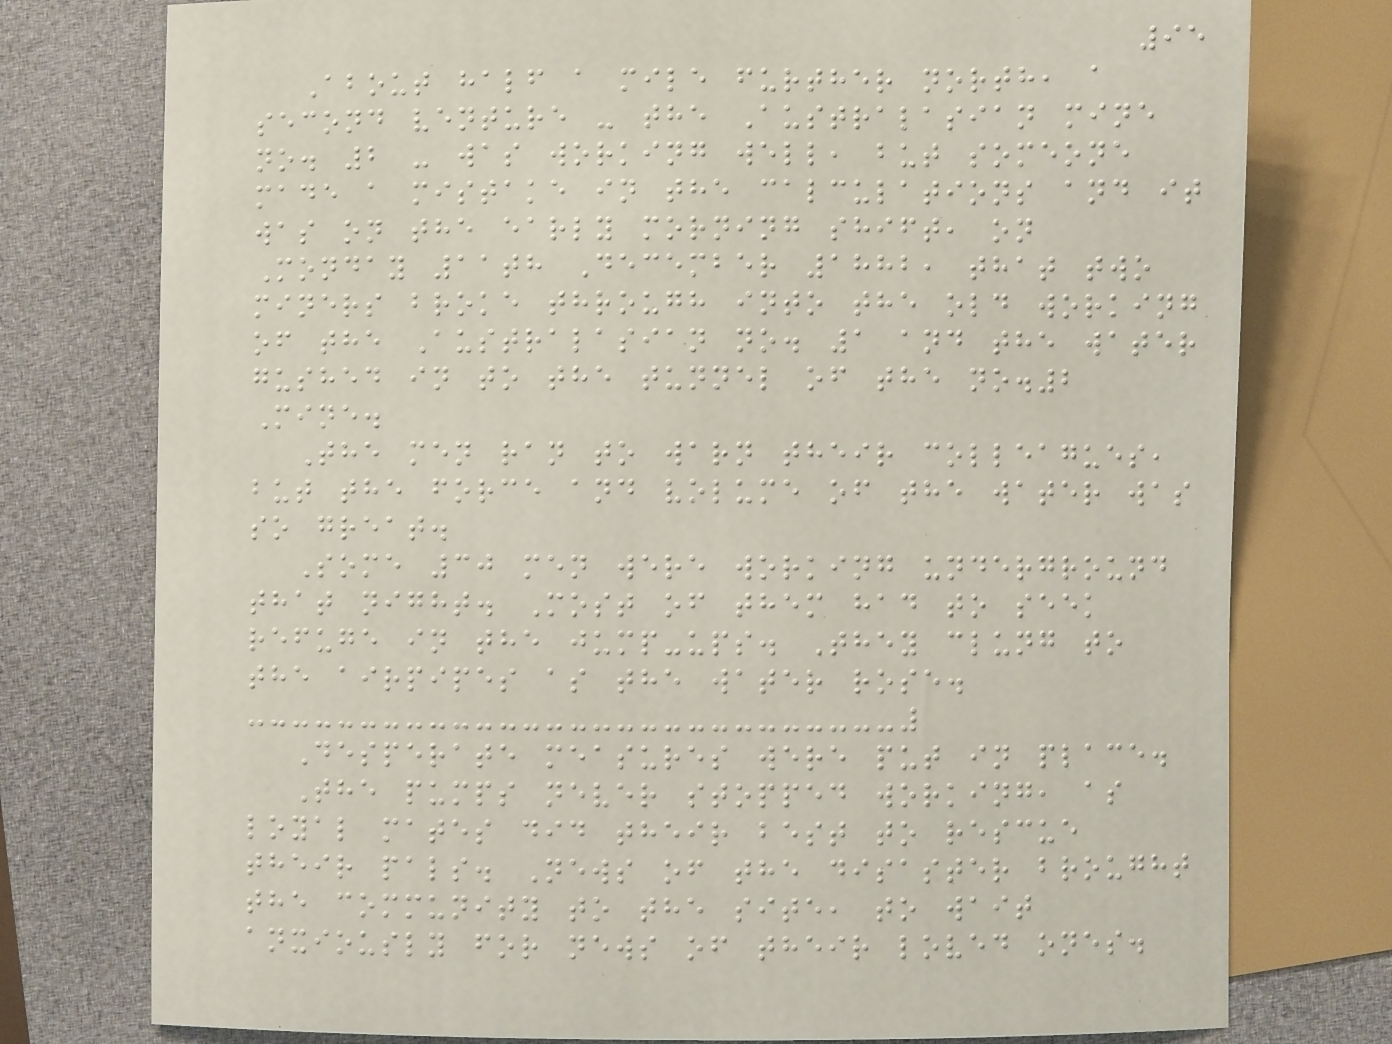95
About half a mile further north, a
second venture - the Australasian mine
no. 2 - was working well, but someone
made a mistake in the calculations and it
was on the early morning shift, on
Monday 11th December 1882, that two
miners broke through into the old working
of the Australasian no. 1 and the water
gushed in to the tunnel of the no.2
Mine.
The men ran to warn their colleagues,
but the force and volume of the water was
so great.
Some 30 men were working underground
that night. Most of them had to seek
refuge in the jump-ups. They clung to
the airpipes as the water rose.
Desperate measures were put in place.
The pumps never stopped working, as
loyal mates did their best to rescue
their pals. News of the disaster brought
the community to the site, to wait
anxiously for news of their loved ones.
